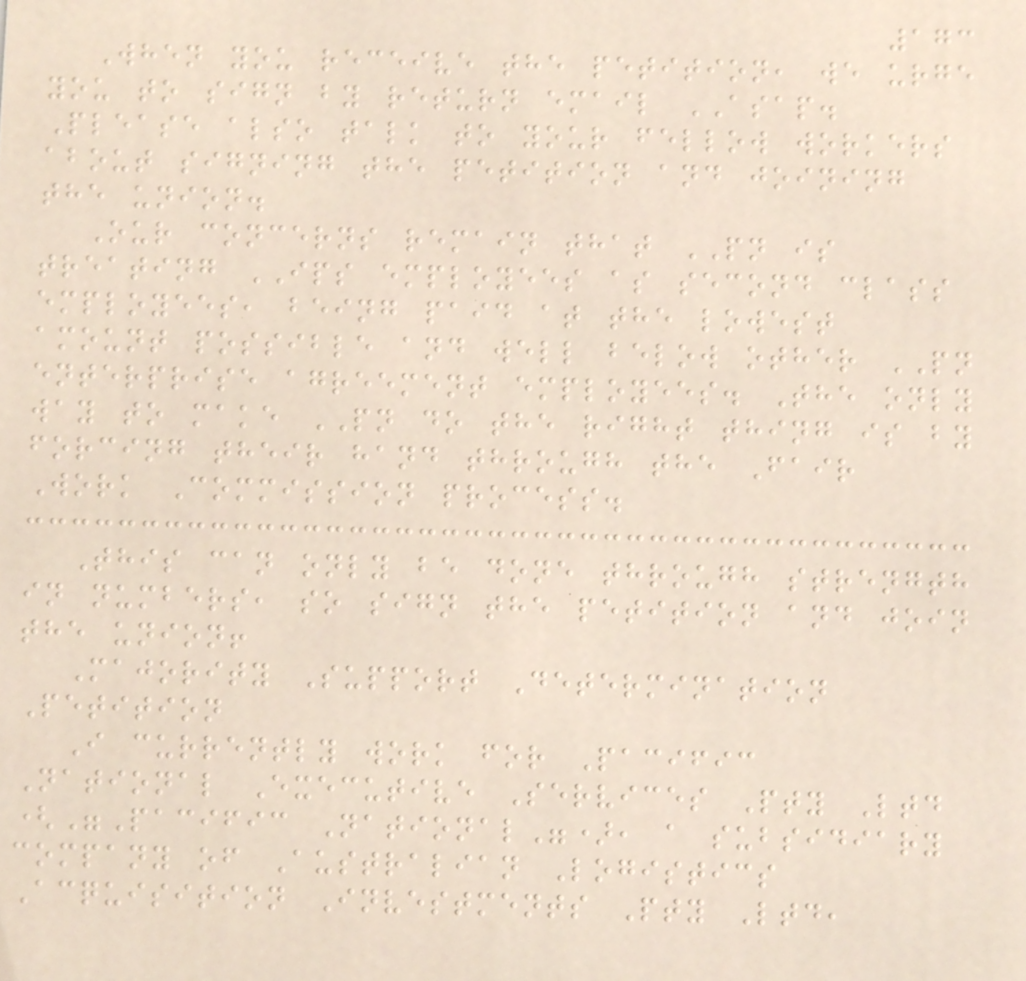173
When you receive the petition, we urge
you to sign by return email ASAP.
Please also talk to your fellow workers
about signing the petition and joining
the union.
Our concerns remain that PN is
treating IPS employees as second class
employees, being paid at the lowest
amount possible and well below other PN
enterprise agreement employees. The only
way to make PN do the right thing is by
forcing their hand through the Fair
Work Commission process.
This can only be done through strength
in numbers, so sign the petition and join
the union!
Majority Support Determination
Petition
I currently work for Pacific
National Executive Services Pty Ltd
("Pacific National"), a subsidiary
company of Australian Logistics
Acquisition Investments Pty Ltd,
